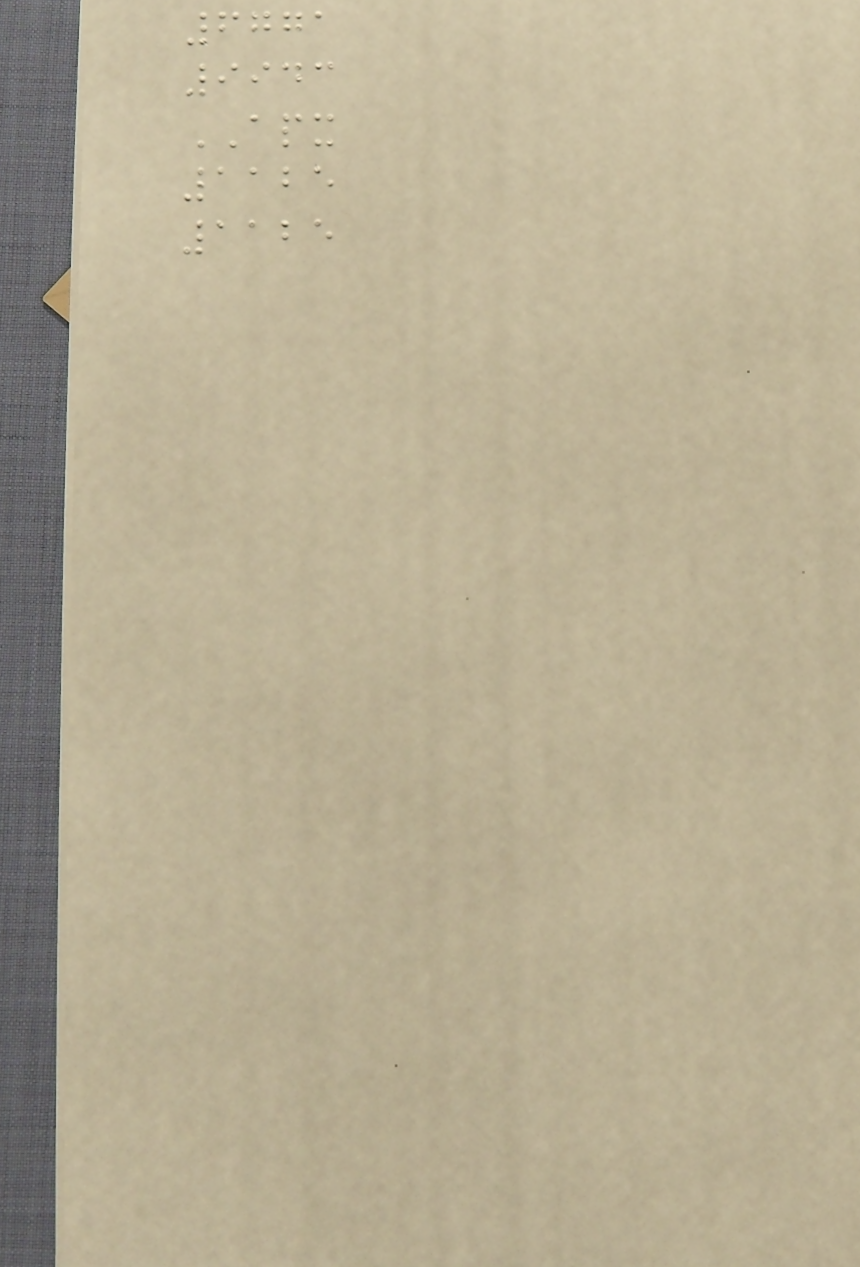6771
9943
APX
1125
1125
